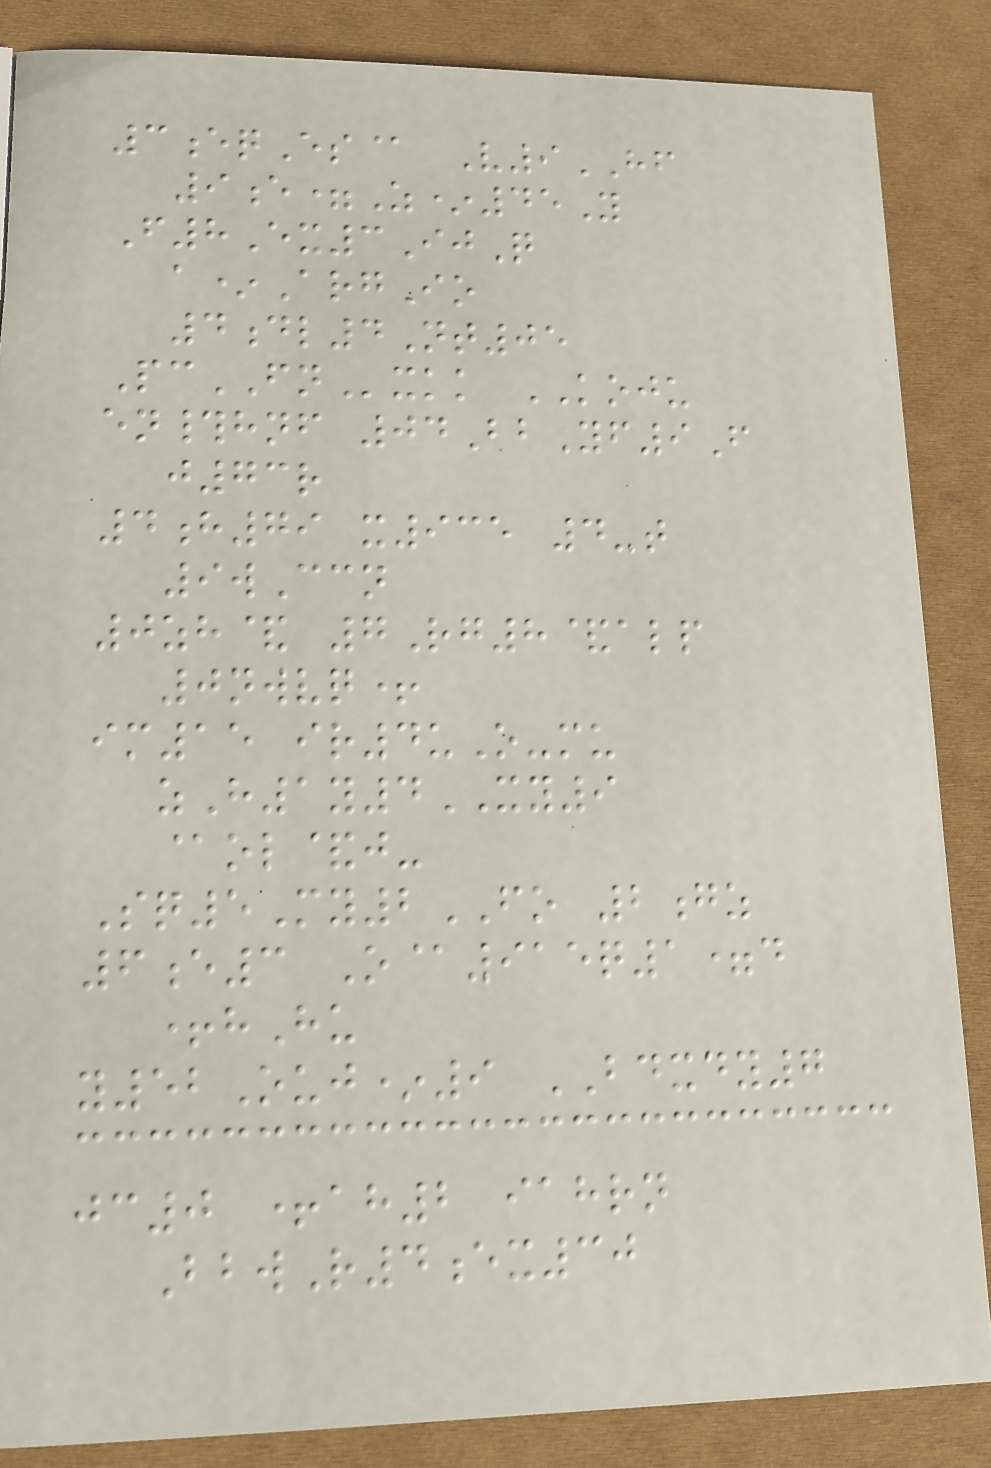3eqEs@ V9HF
9e=Z*45Y
F8Ex3IjQ
a*ArgIo
4dl4Nt05
PcFNxkk KOJU
en#hnf 04BbYf9F
j73r
4h79 x935 4-t
9wCcn
0zh& 7Rg8&alp
0nwvq+
im15 ir4uO-mu
zH1y4XY9
@ol&j-
Sq5My2FO 2gz
6e3 O@915q1=d
+hHu
y52Ouj*9 BDXDY7
jc0 +ah2 iahrn
BbwR4ex30
